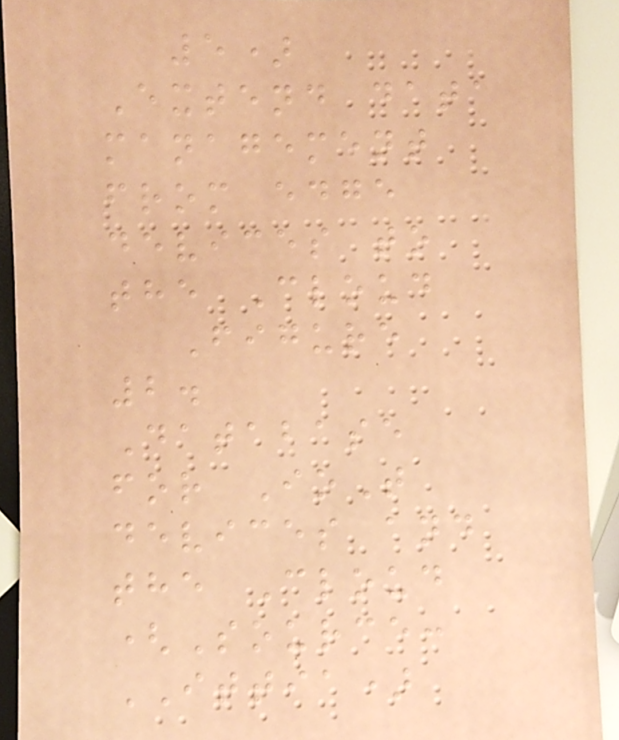5)
Extend data
management
from edge
devices to
the Cloud
Figure
2.
Database
for IoT
devices and
the Cloud
(Source:
ITTIA)
